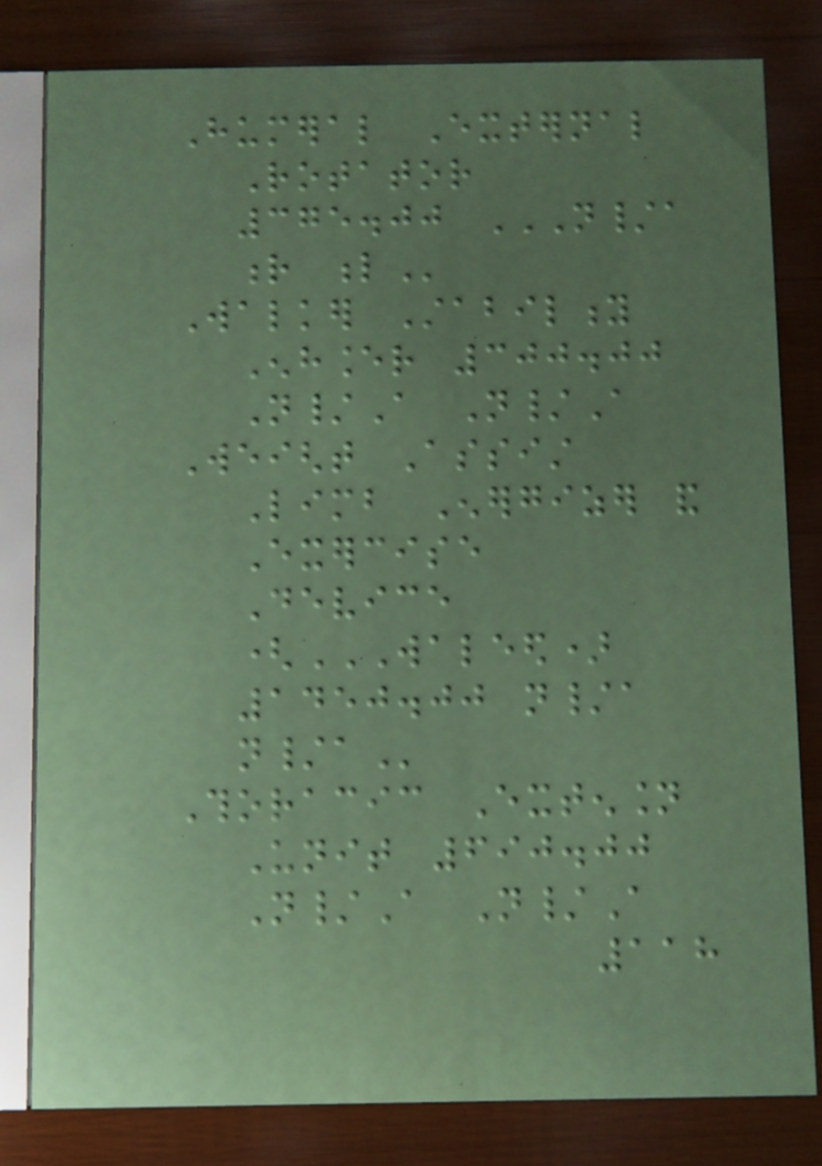Humeral External
Rotator
375.00 N/A
R L
Walker Stability
Enhancer 300.00
N/A N/A
Weight Assist
Limb Energizer and
Exercise
Device
(WALEED)
1450.00 N/A
N/A
Thoracic Extension
Unit 690.00
N/A N/A
118
